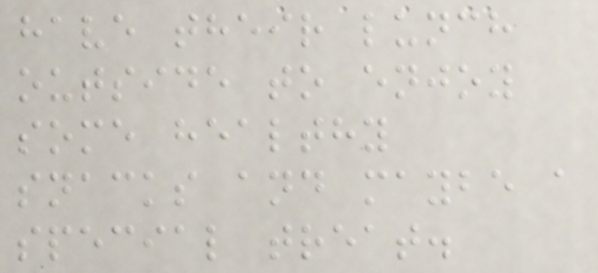have their lunch
outside to enjoy
some healthy
snacks and maybe a
special treat.
